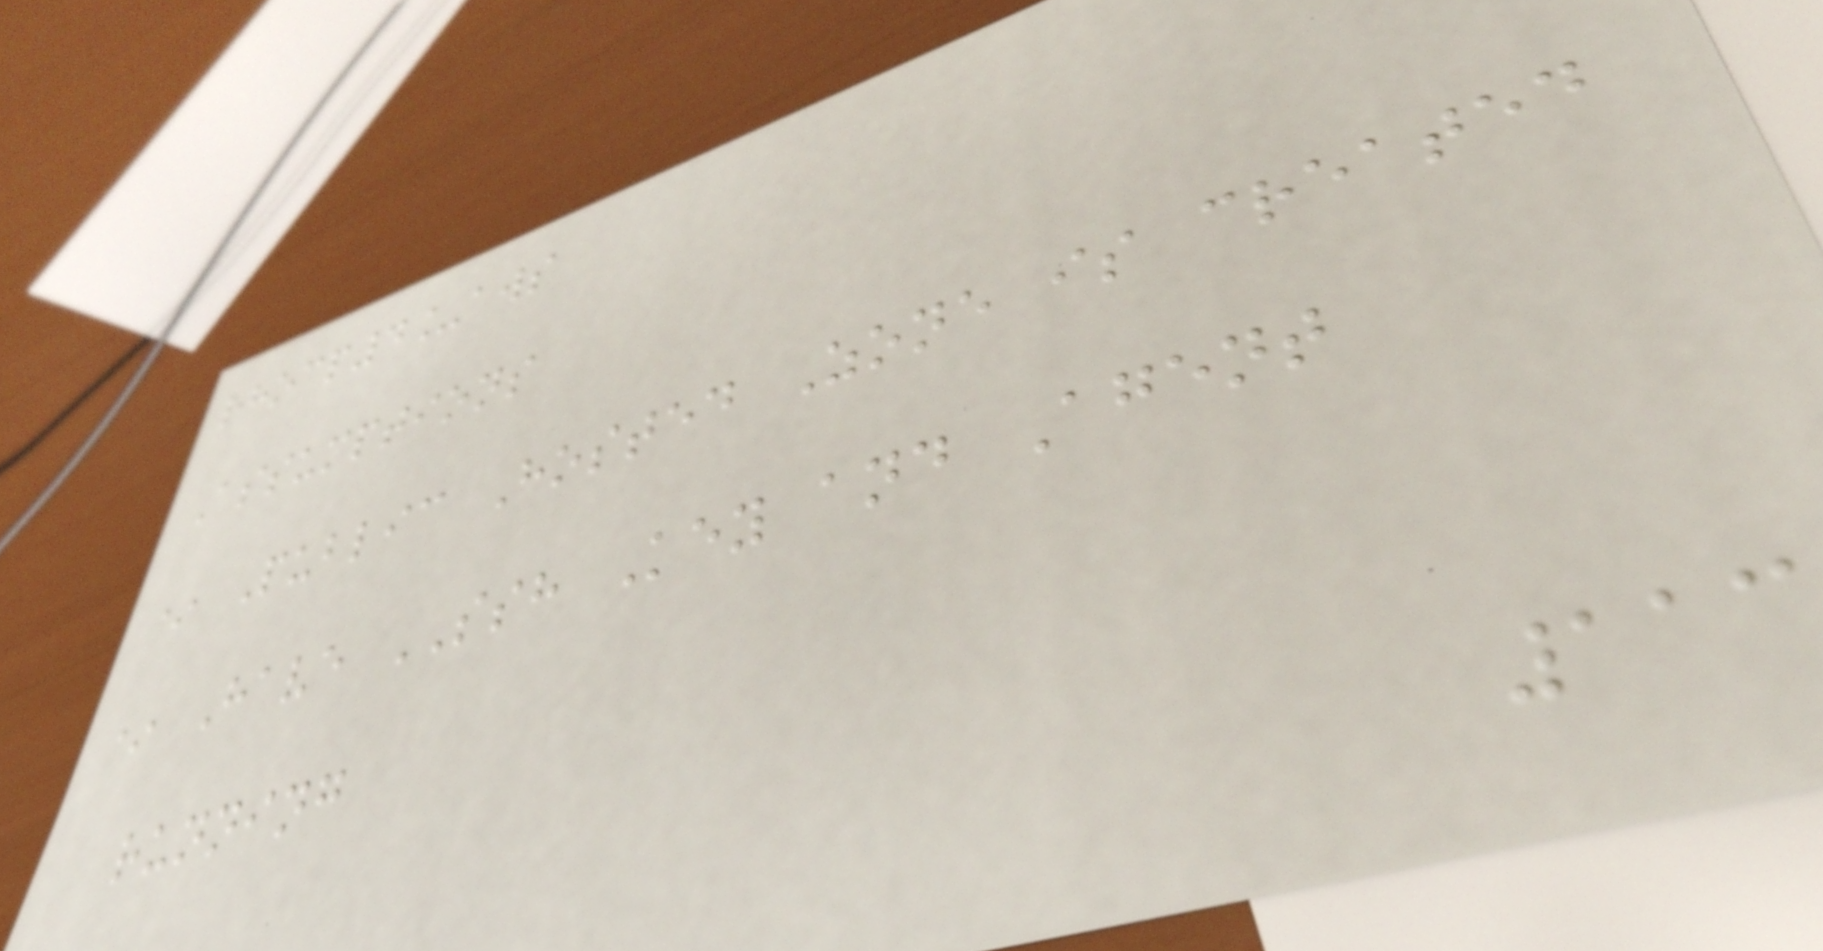rhocp4_aws
Assumptions
* Public Hosted Zone is created
* Have SSH Key and Agent
running
113
